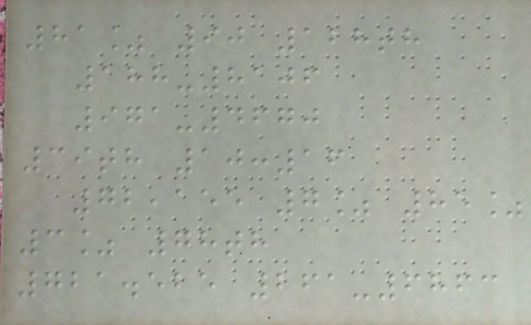81% 90 128th
188-8106
971-4670
39th 10:16
72,155 7% 85%
3% 78th
721.525 261-6863
